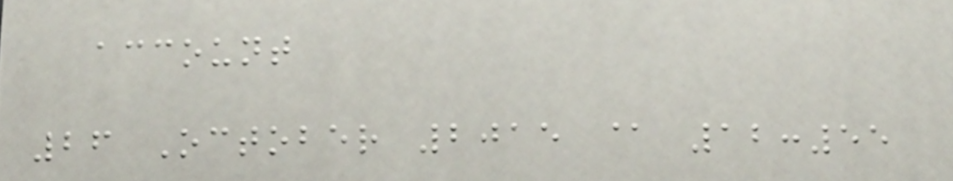account
26 October 2015 @ 12:55
